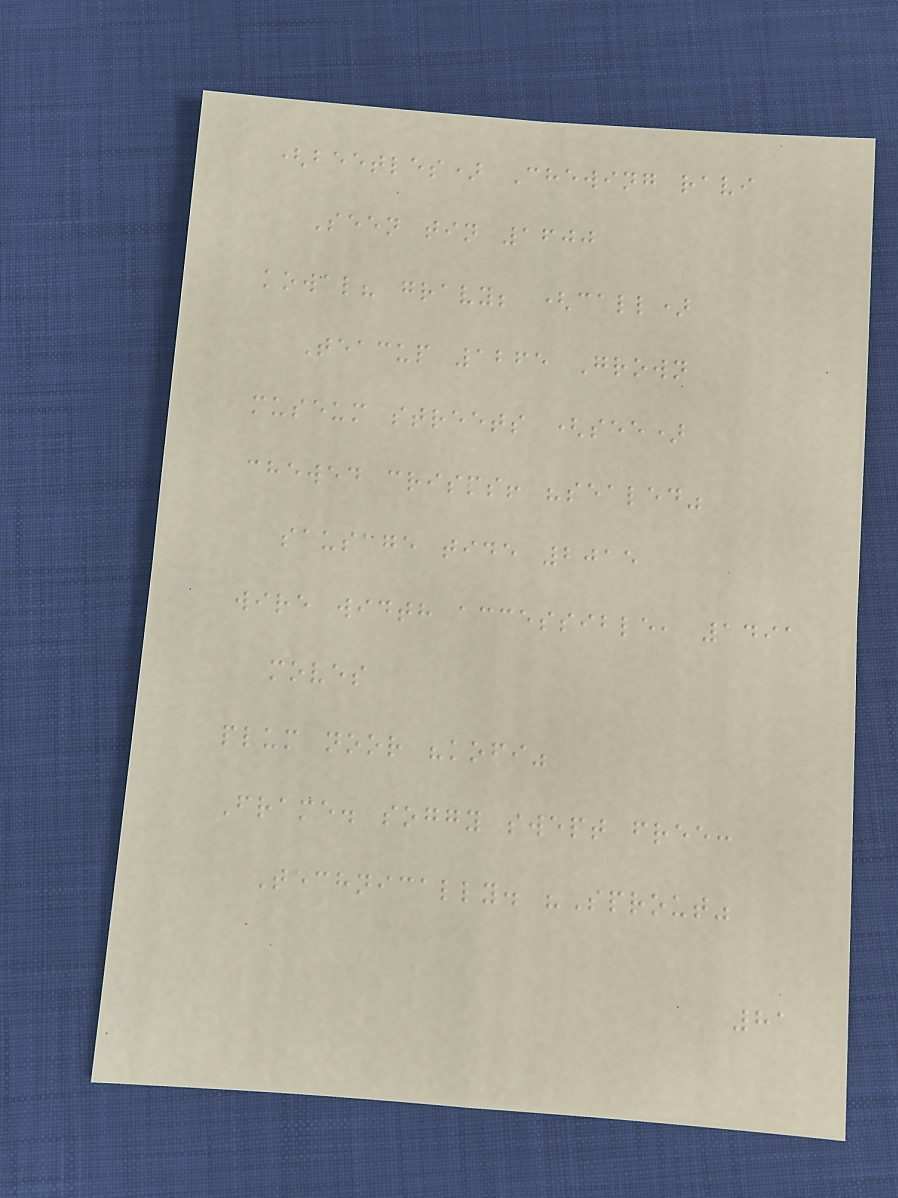(beetles) Chewing ravi
Seen tin 1600
kowal? gravy; (call)
Teacup 1265 Grown
museum streets (see)
chewed crisps! "sealed"
sausage tide 2015
wire width accessible, 1491
moves
plum noor "kofi"
Frame. soggy swept free:
Technically. "Sprout"
81
